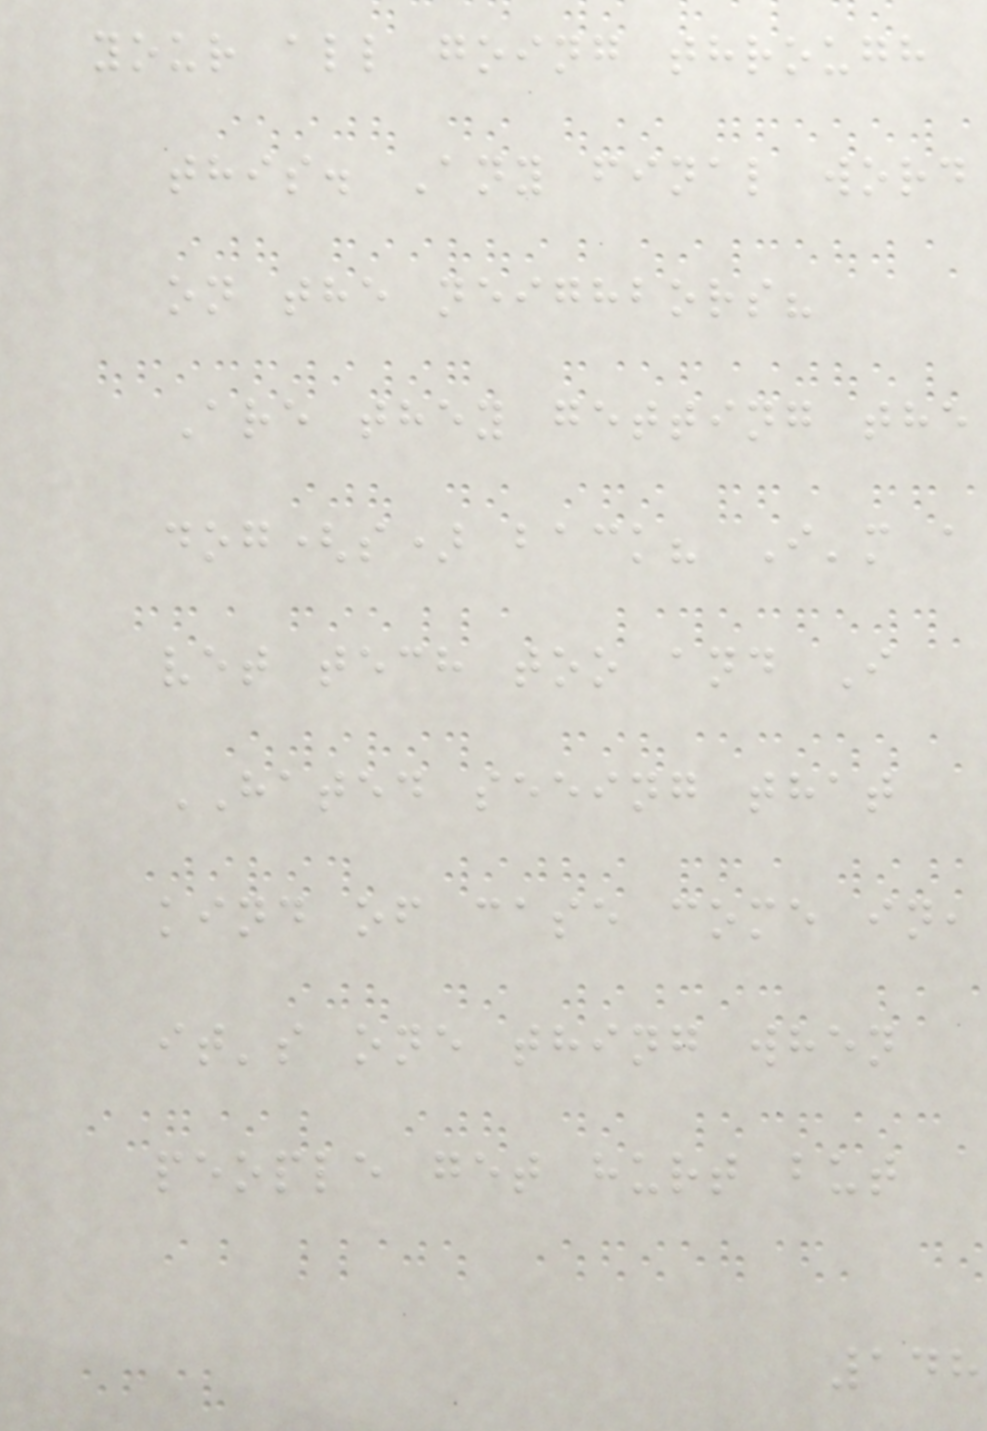your all going through
this. Any final word
on the neighbors?
Are they getting the
dog(s) back? I'm a
vet tech too and I
HATED seeing that
kind of case come in,
it's one thing when
people get hurt but
148
